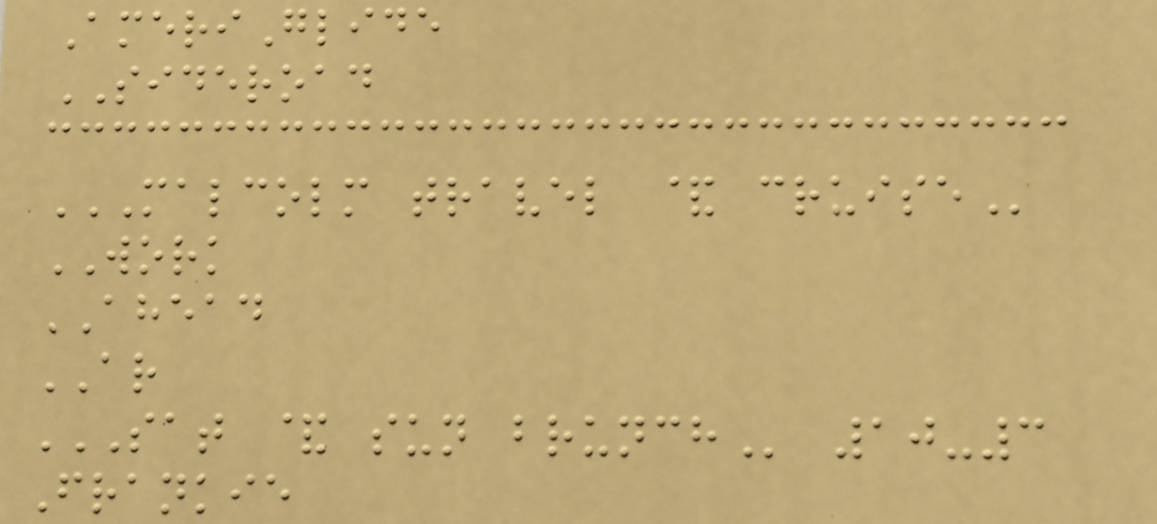AmeriGlide
SIDEROAD
MALCOLM TRAVEL & CRUISE
WORK
AHEAD
AR
SAT & SUN BRUNCH 10-3
Frankie
